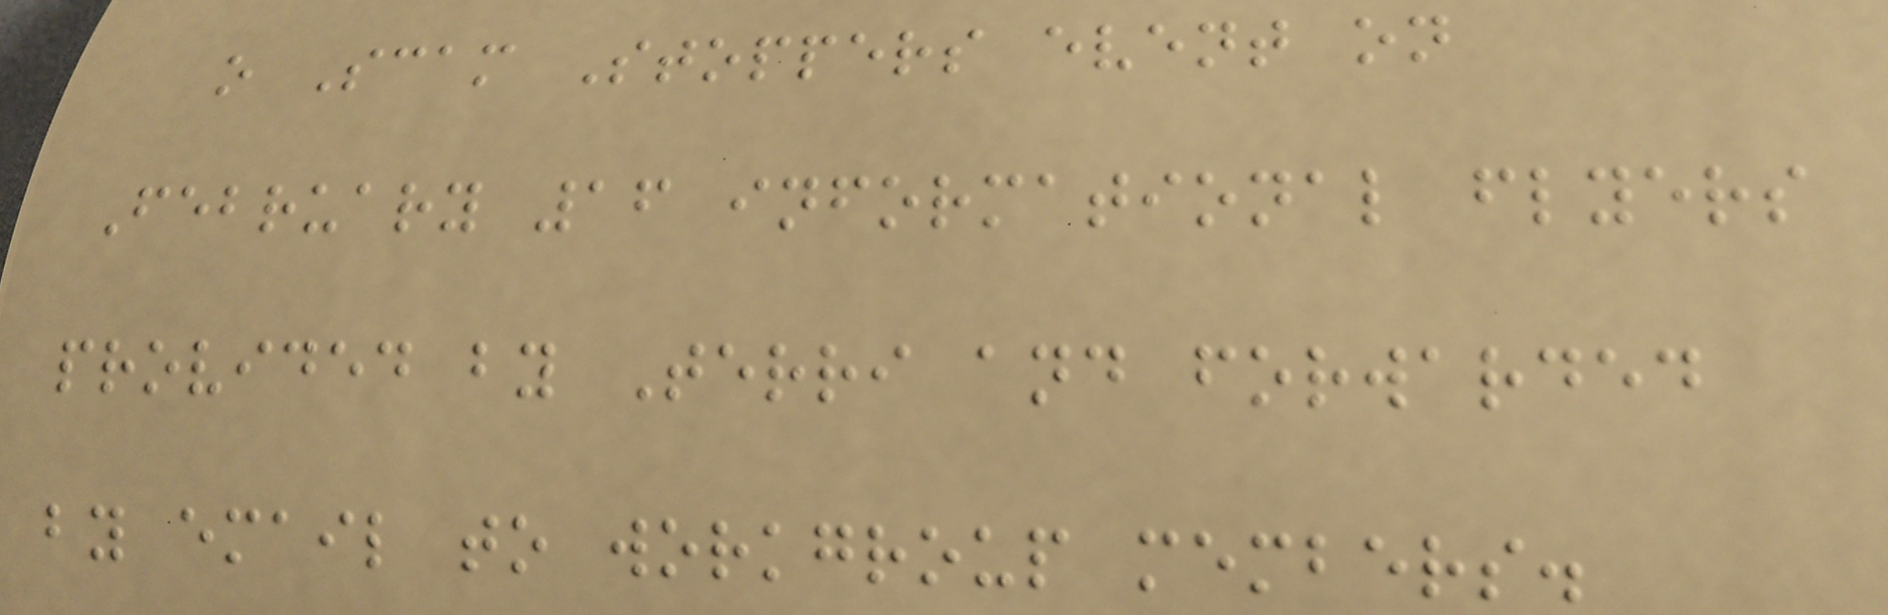o Scam Stoppers event on
February 16 informational flyers
provided by Terri and forwarded
by email to workgroup members.
